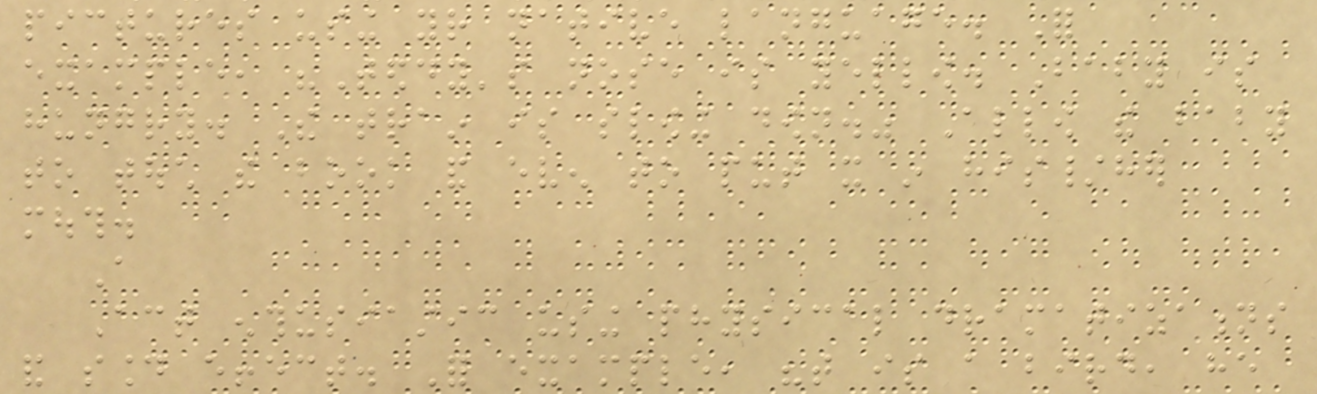pictures using your native language. For
example, "Teddy's nose is yellow. Baby is
hungry. The train is slowing down." Allow the baby
to touch the book and even to put it in his/her
mouth.
A
Act enthusiastic using physical dramatizations
and sound effect. For example, "that is a bird, he
